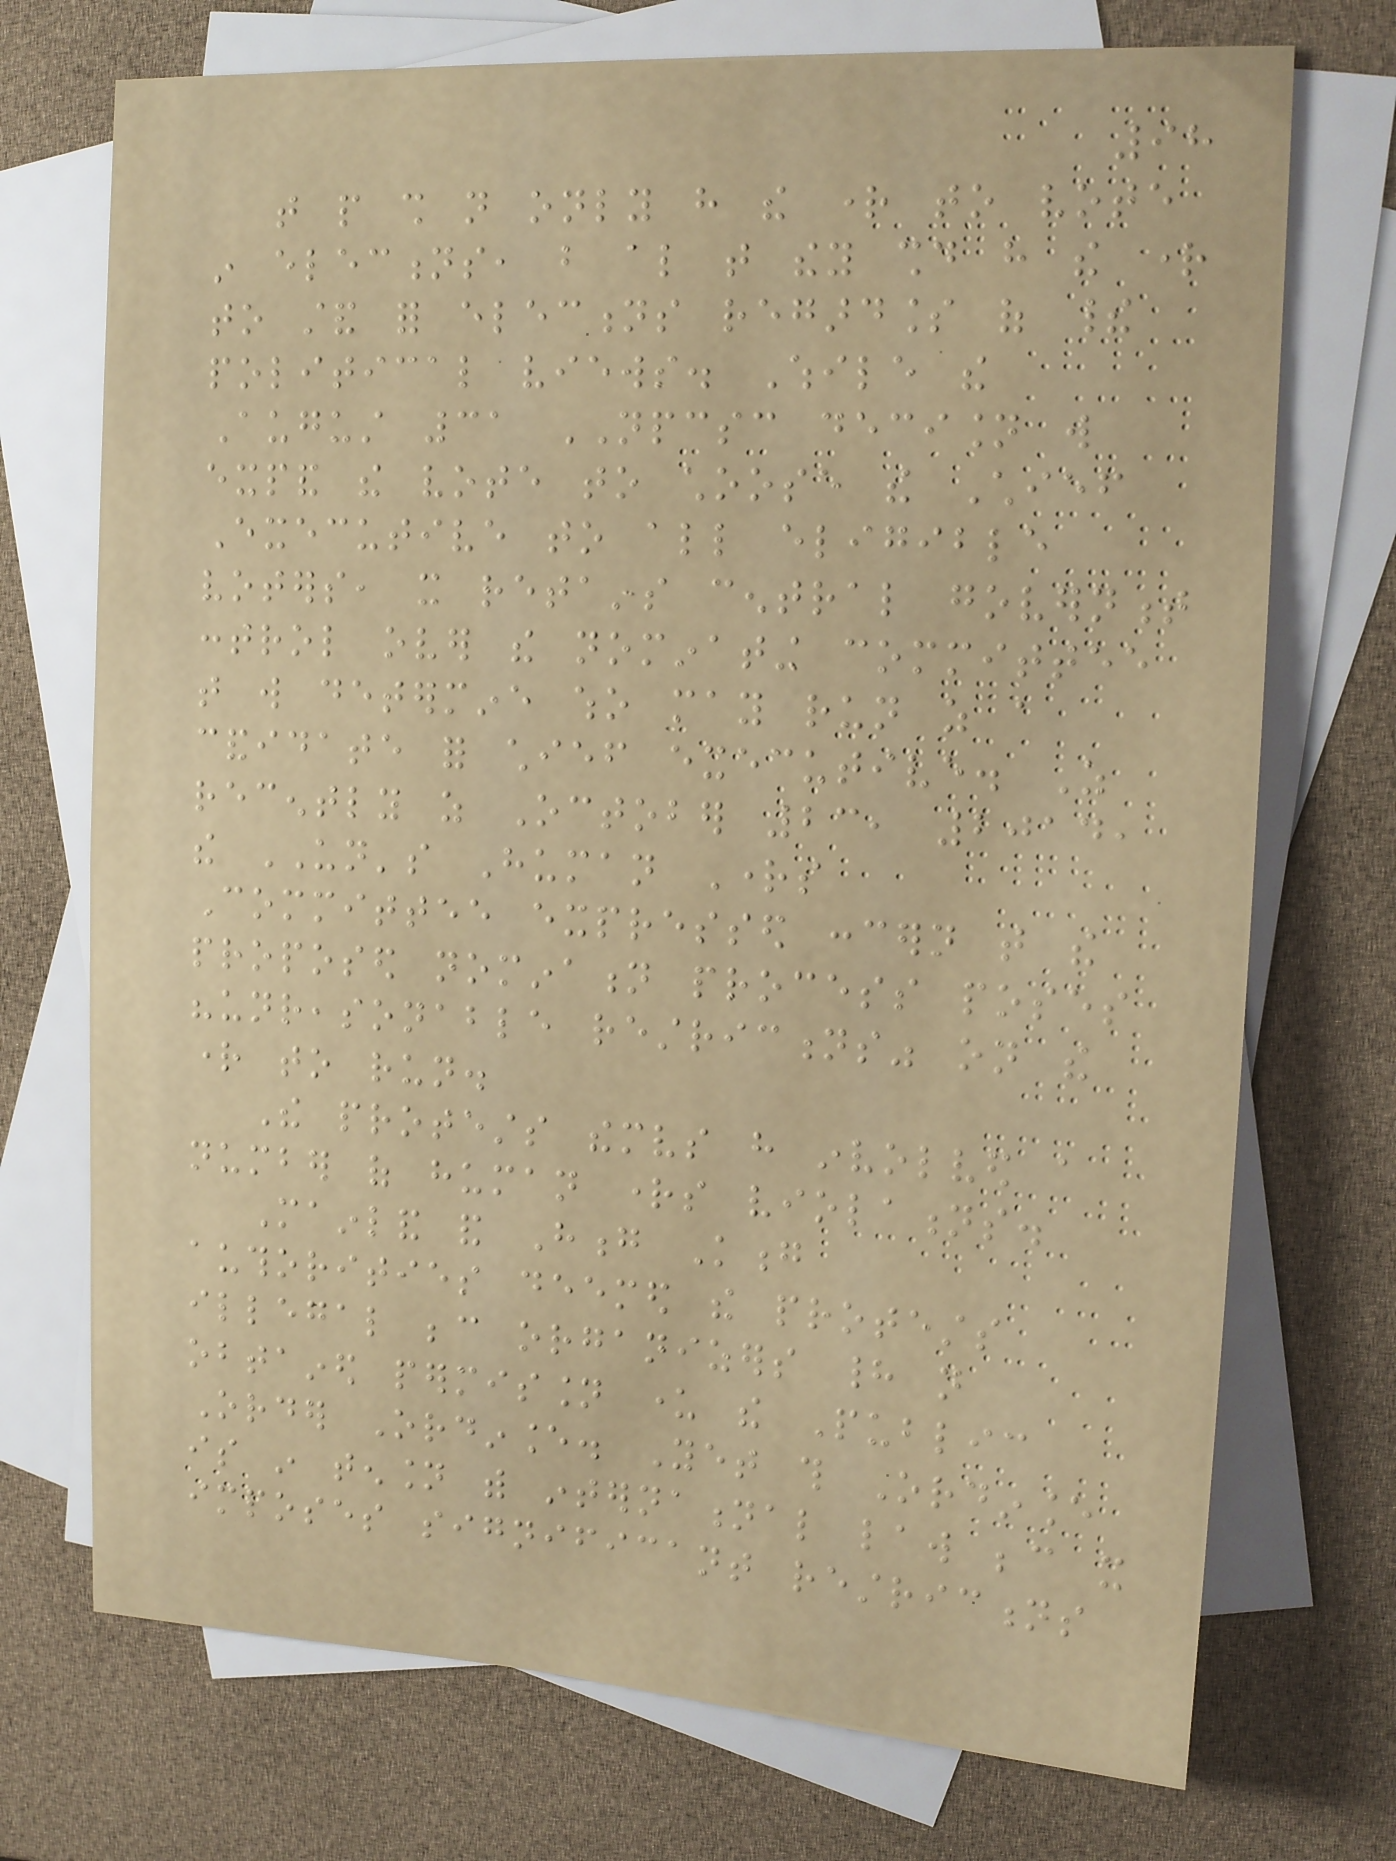98
that people shall not only have the right to vote
in elections, but also that they should have the right
to stand for elections regardless of their
political views. While the
August 31 NPCSC decision will
expand the vote to choose the Chief
Executive to all eligible
voters, it retains central government
control over the nominating committee
that will determine who may run as a
candidate for chief executive. As
recently as October 23, 2014,
the UN's Human Rights
Committee expressed concern that the
proposed nomination process poses
"unreasonable restrictions" on the
right to run.
The protests themselves have involved a
number of human rights violations.
Mainland and Hong Kong
authorities deemed the protests
illegal because organizers had not
obtained permission under the Public
Order Ordinance. Yet this Ordinance
is in tension with international law because it
imposes significant restrictions
